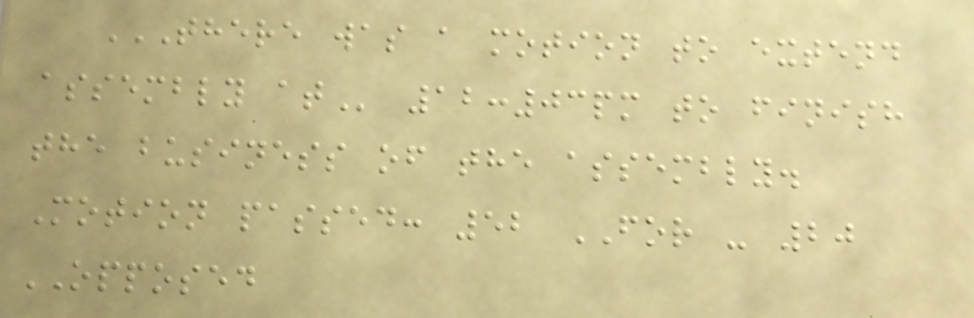THERE WAS A MOTION TO EXTEND
ASSEMBLY AT 12:03pm to finish
the business of the assembly.
Motion passed: 52 FOR - 20
OPPOSED
